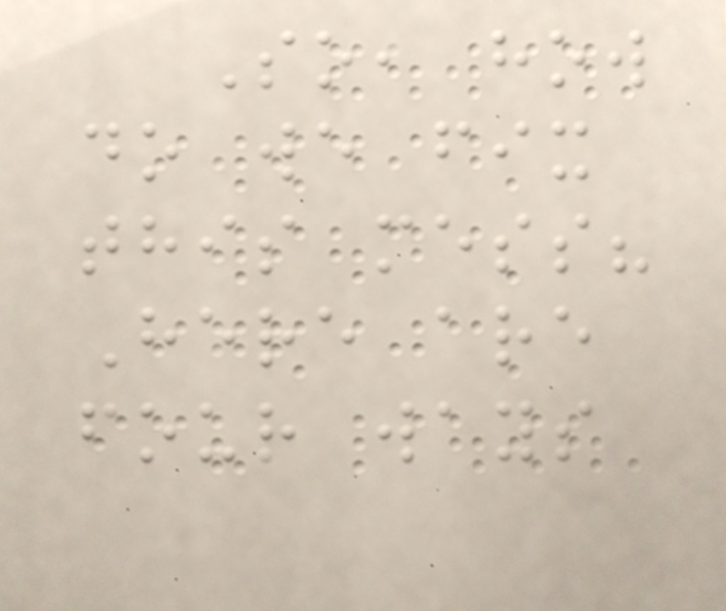So, how
do we fix
this mess?
Here are
four ways
